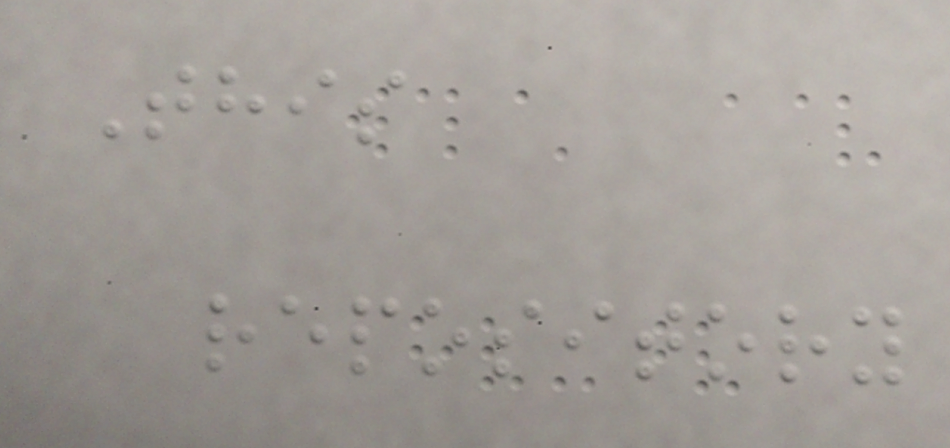This
repository
